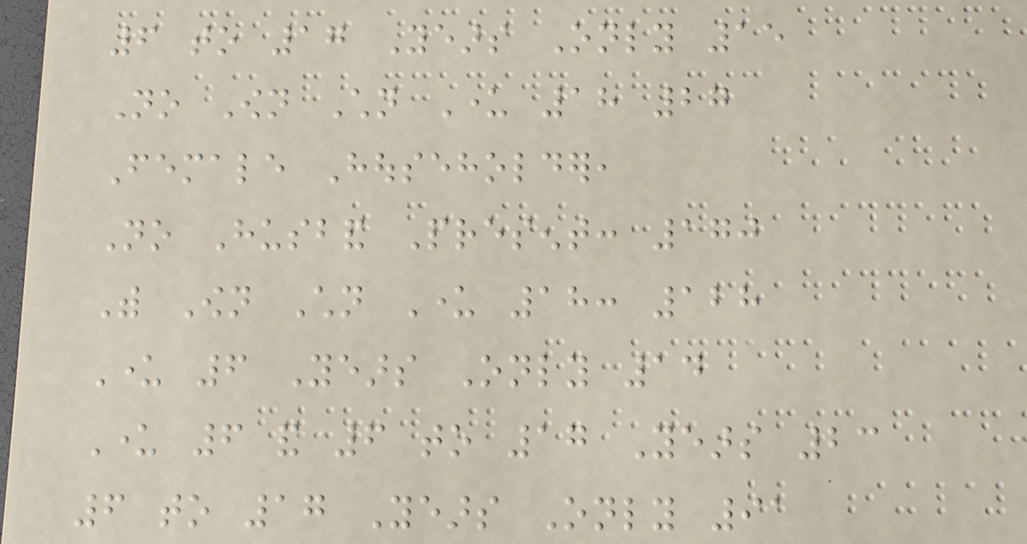6 to 17 Years Only 15
No Own Children Under 18 27
Female Householder,
No Husband Present: 170
With Own Children Under 18: 128
Under 6 Years Only 14
Under 6 and 6 to 17 Years 23
6 to 17 Years Only 91
